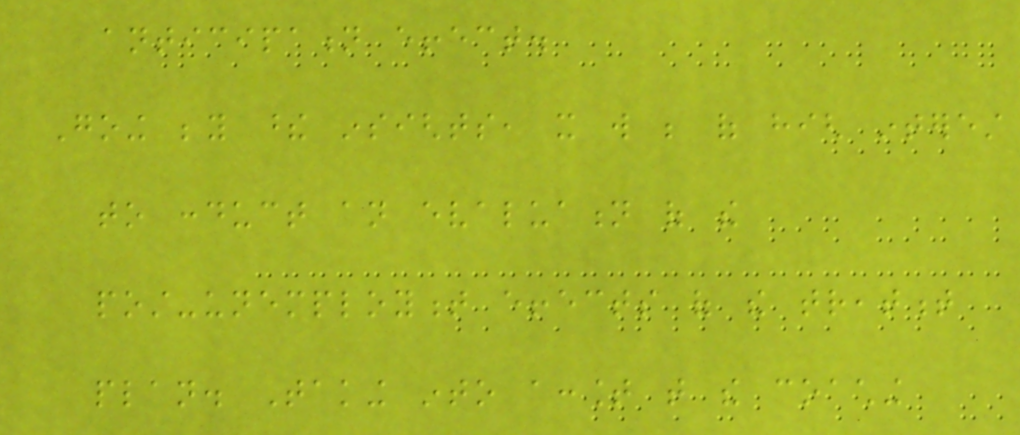anticipation effect.
Going beyond these insights, it will be of high interest
to conduct an evaluation of the
post-unemployment effects of the treatment
plan. Taking into account that the coaching
